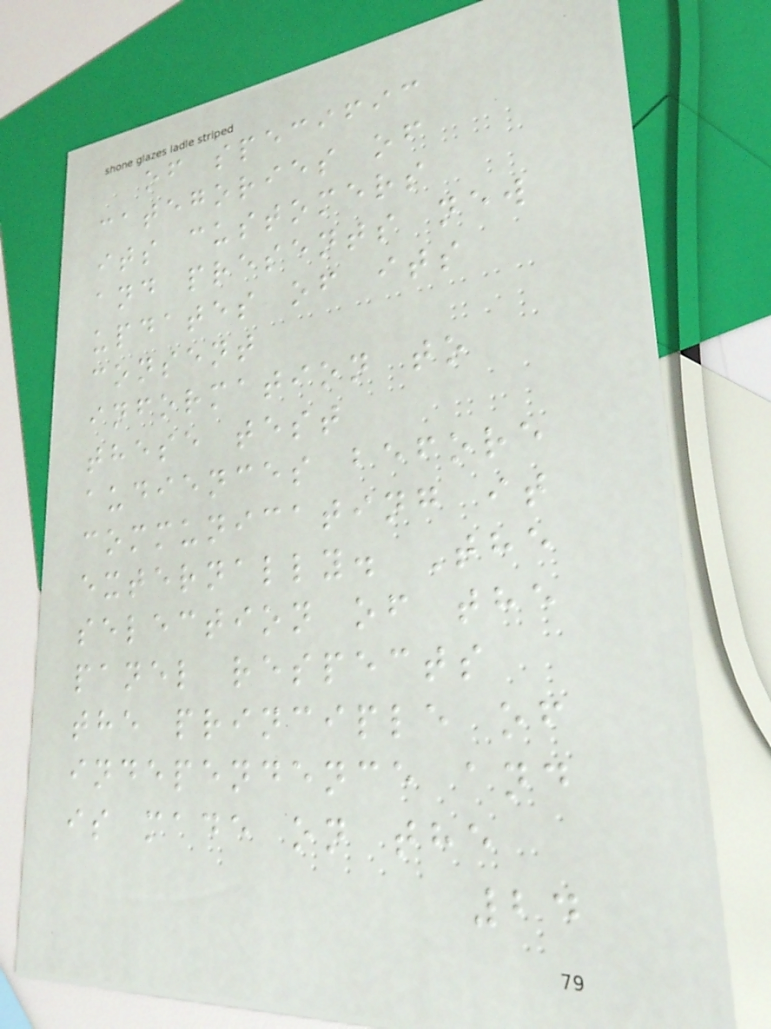of specific
categories of
its customers
and presents new
updates of its
consent
information to
these test
audiences before
communicating it
externally. The
selection of the
panel respects
the principle of
independence and
is made on the
24
